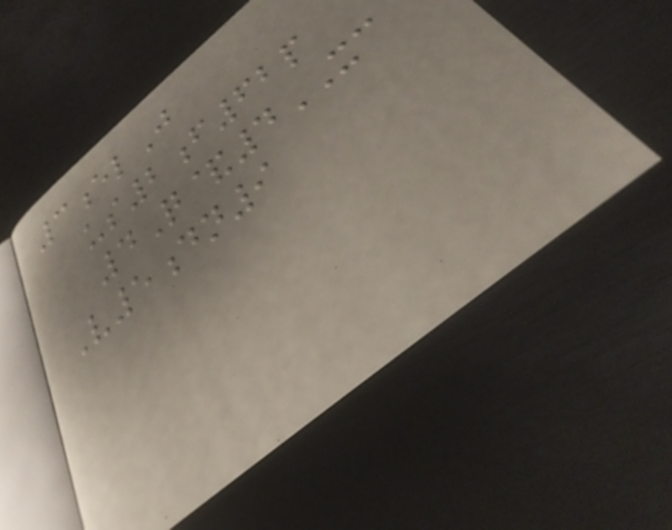3elJ
us2f62p
4Q&4XC
V5dn9
